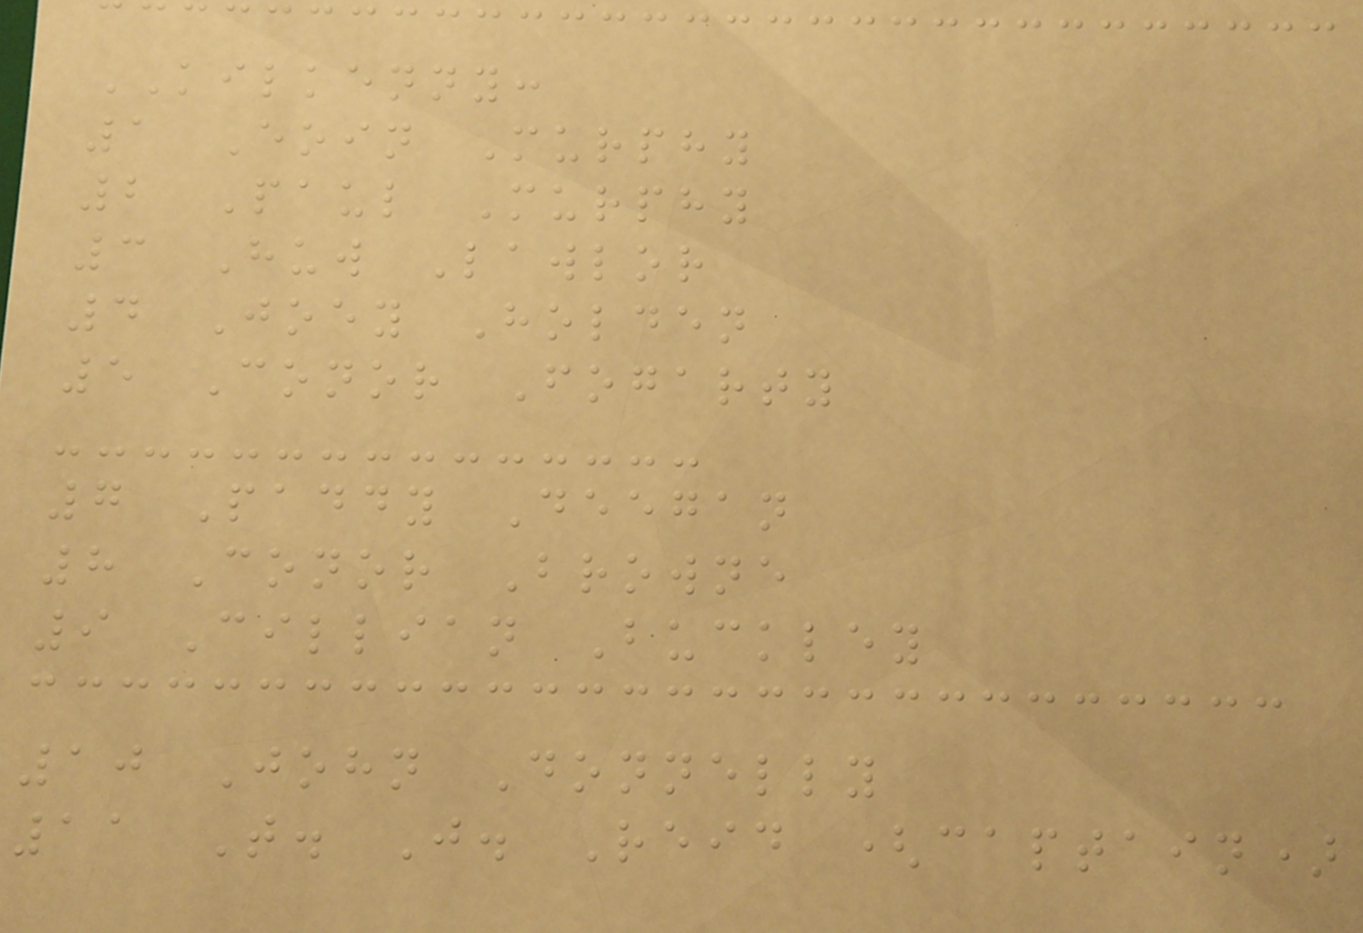KILKENNY:
1 Eoin Murphy
2 Paul Murphy
3 Huw Lawlor
4 Joey Holden
5 Conor Fogarty
7 Paddy Deegan
8 Conor Browne
9 Cillian Buckley
10 John Donnelly
11 T. J. Reid (captain)
